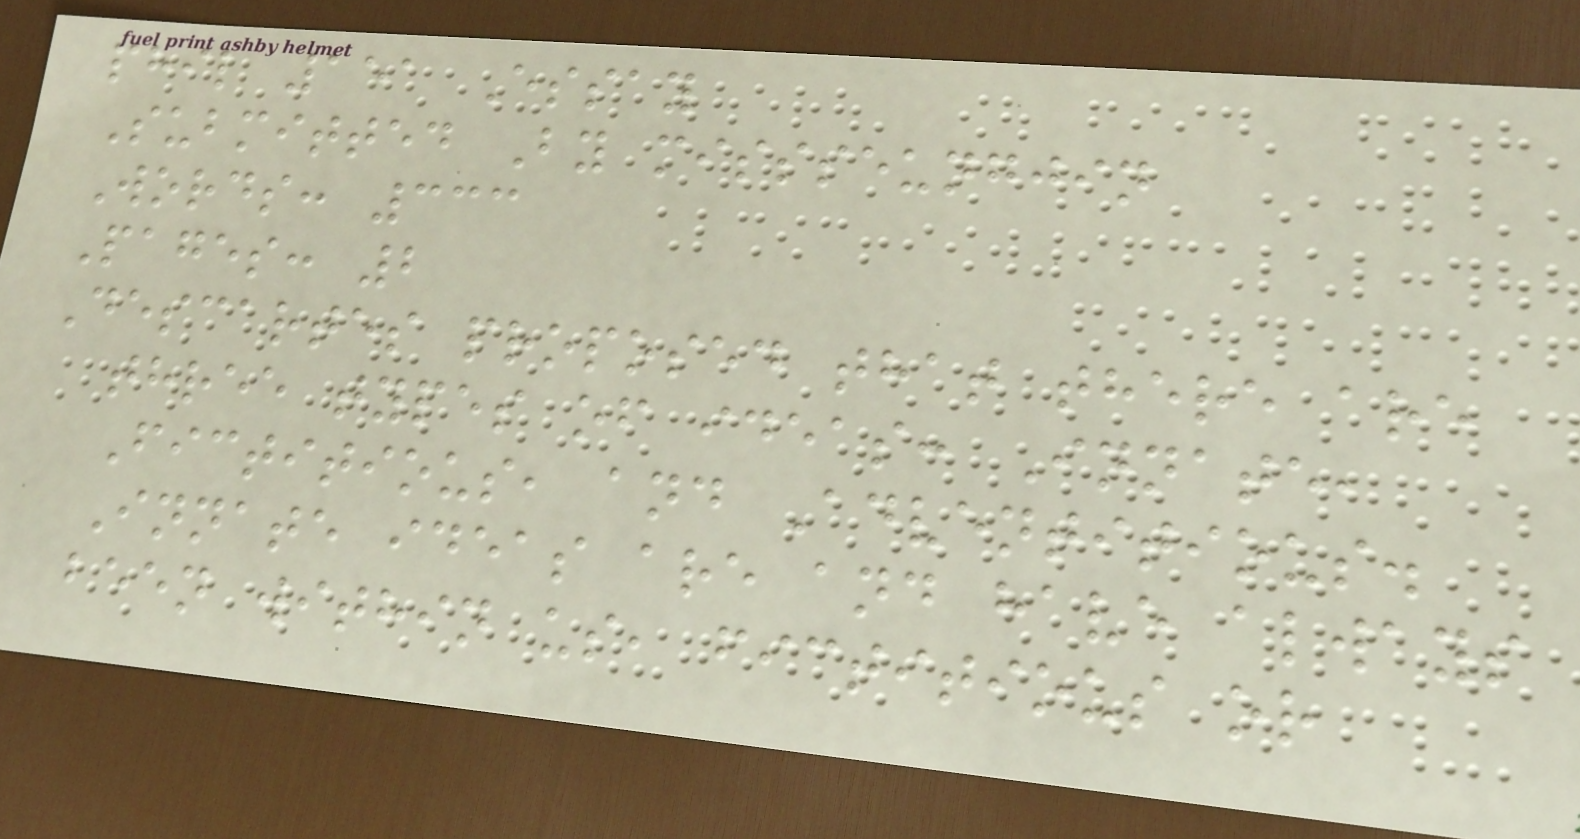phil 151 Essay
Submitted By missseungjin
Words: 333
Pages: 2
Descartes proposed that there are
three types of ideas: Innate,
Fictitious, and Adventitious.
Innate ideas are and have always
been within us, fictitious or
